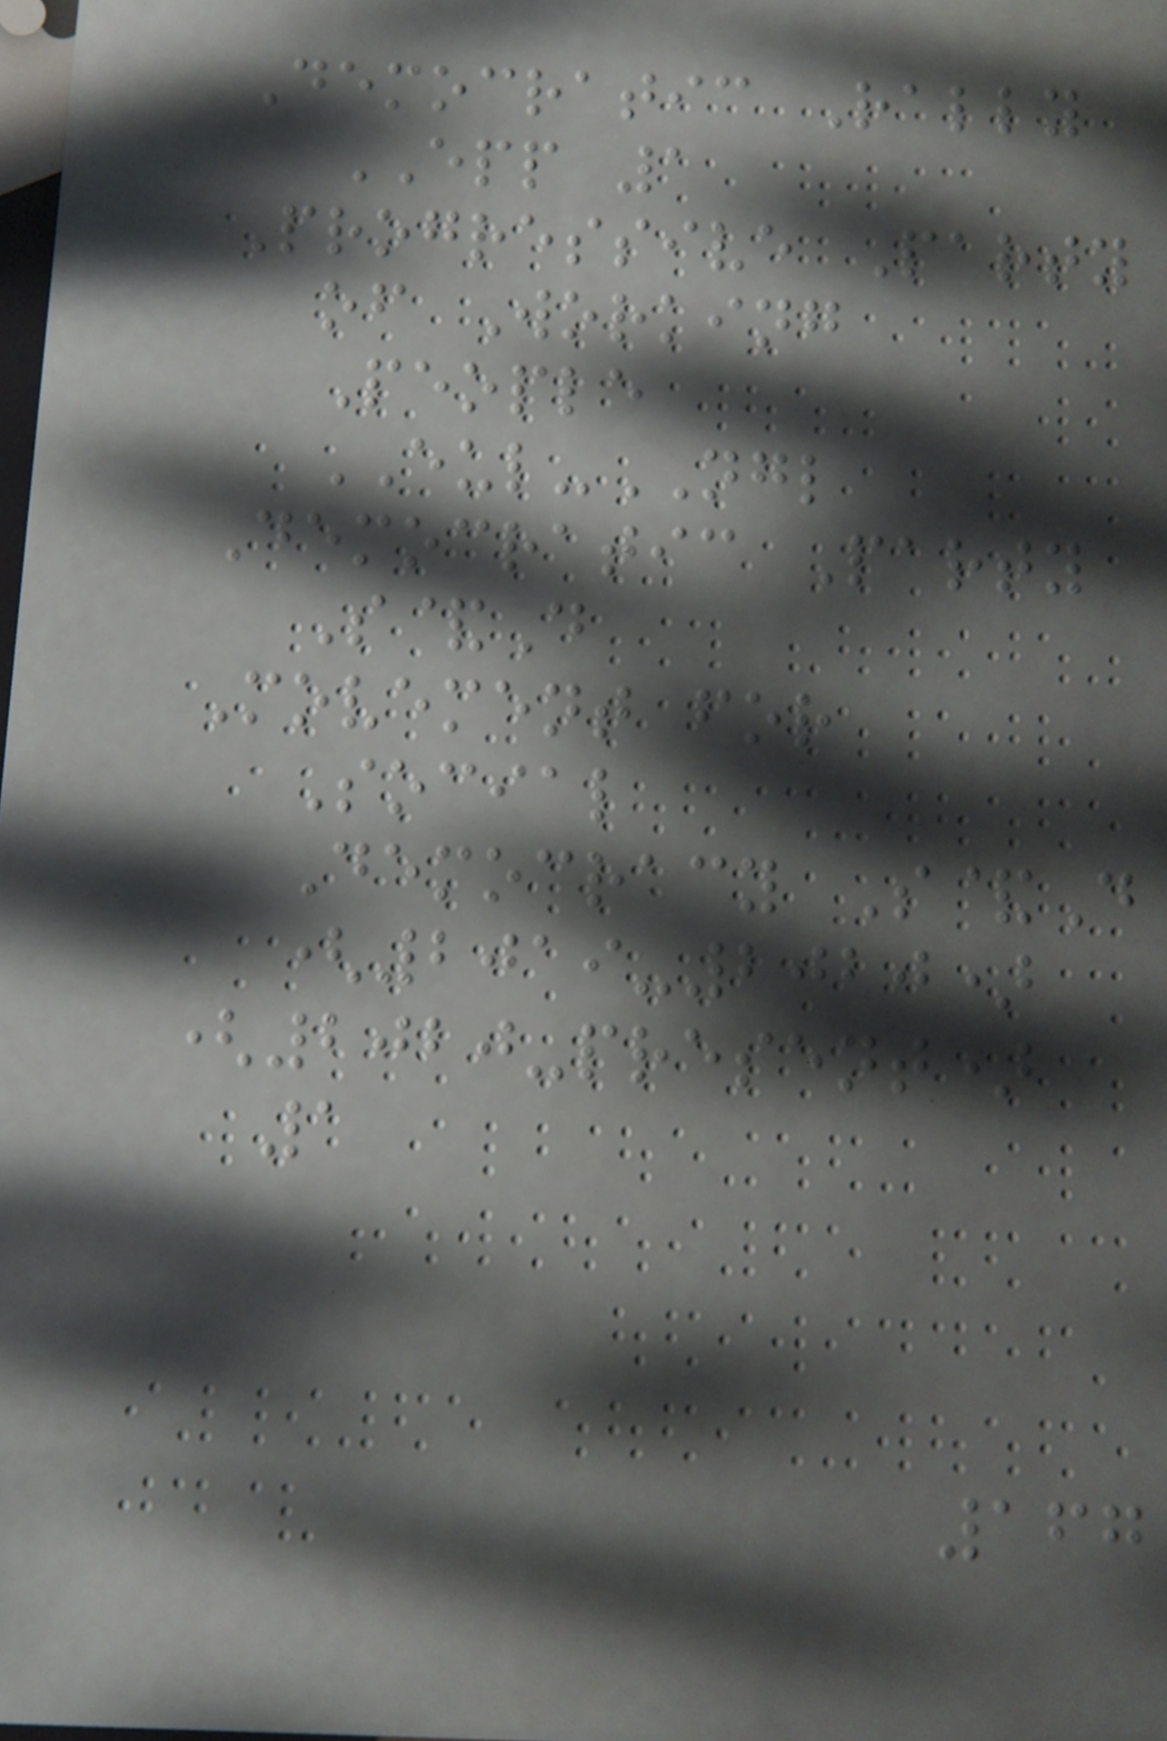Democratic Rally
EPP 1
Progressive Party
of Working
People
EUL-NGL
Democratic Party
S&D
Movement for
Social
Democracy S&D
(2019-2020)
(2020-present)
1
167
